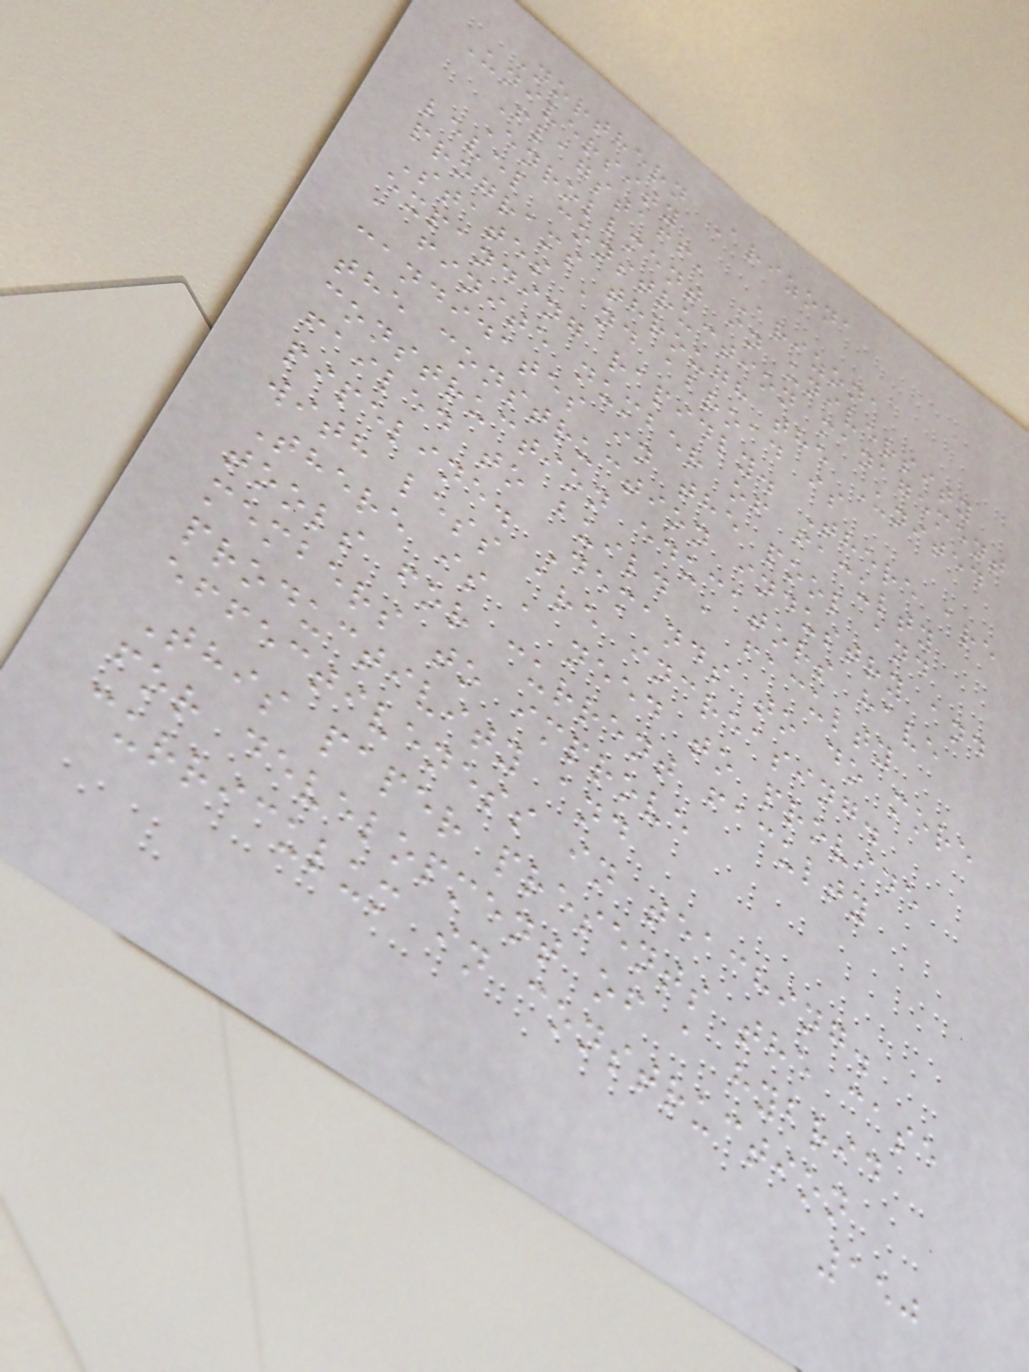Northern Arizona
University
Flagstaff, Arizona
Enrollment in university
level construction management
programs through the United
States and abroad is
expanding rapidly. There are
a finite number of faculty
candidates in the pool and
the construction industry and
construction educators have
failed to build a faculty
pipeline. Demands to do more
with less are increasing.
There is a need to provide
tools for current faculty
members to improve
productivity and
effectiveness in teaching.
This paper presents the case
for development of a hybrid
curriculum in construction
150
